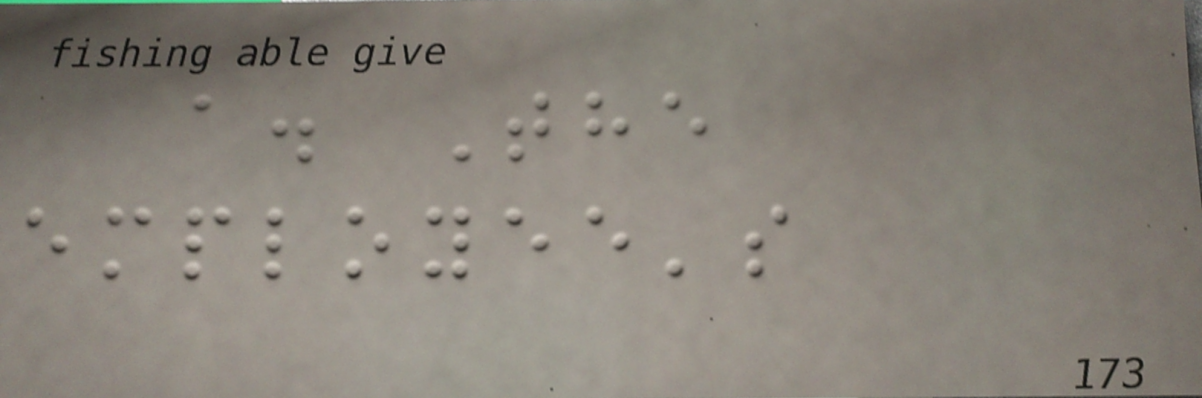a. The
employee's
